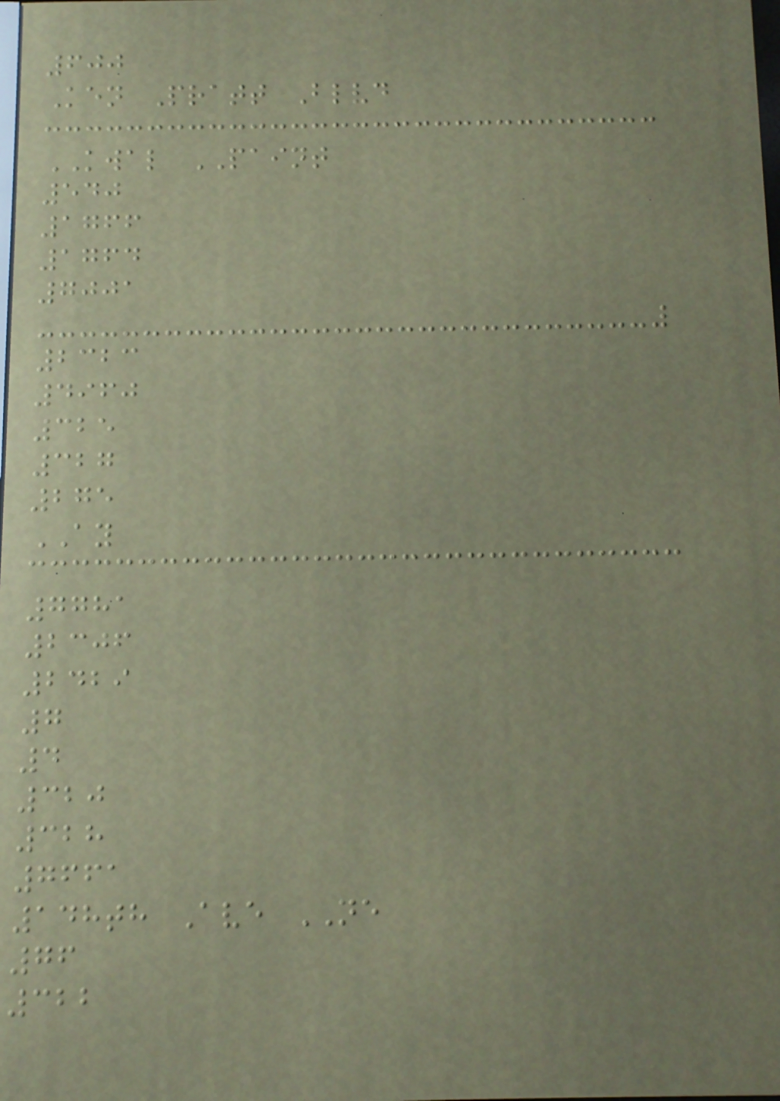600
Ken Pratt Blvd
KWAL PAINT
540
1766
1764
7001
2323
4960
325
327
275
AY
7781
2306
2429
7
4
320
328
7661
148th Ave NE
76
322
